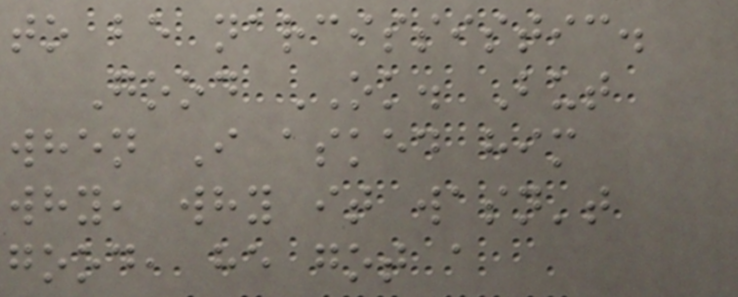to be narcissistic.
Good OK. But
when I asked him
why, why it wasn't
good, he got a
